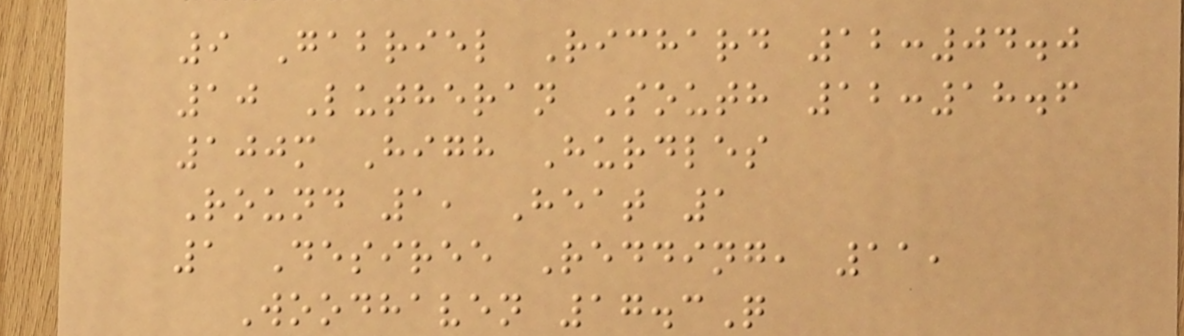9 Gabriel Richard 12:04.0
10 Lutheran South 12:18.6
100m High Hurdles
Round 1, Heat 1
1 Desiree Redding, 11,
Woodhaven 17.3Q
